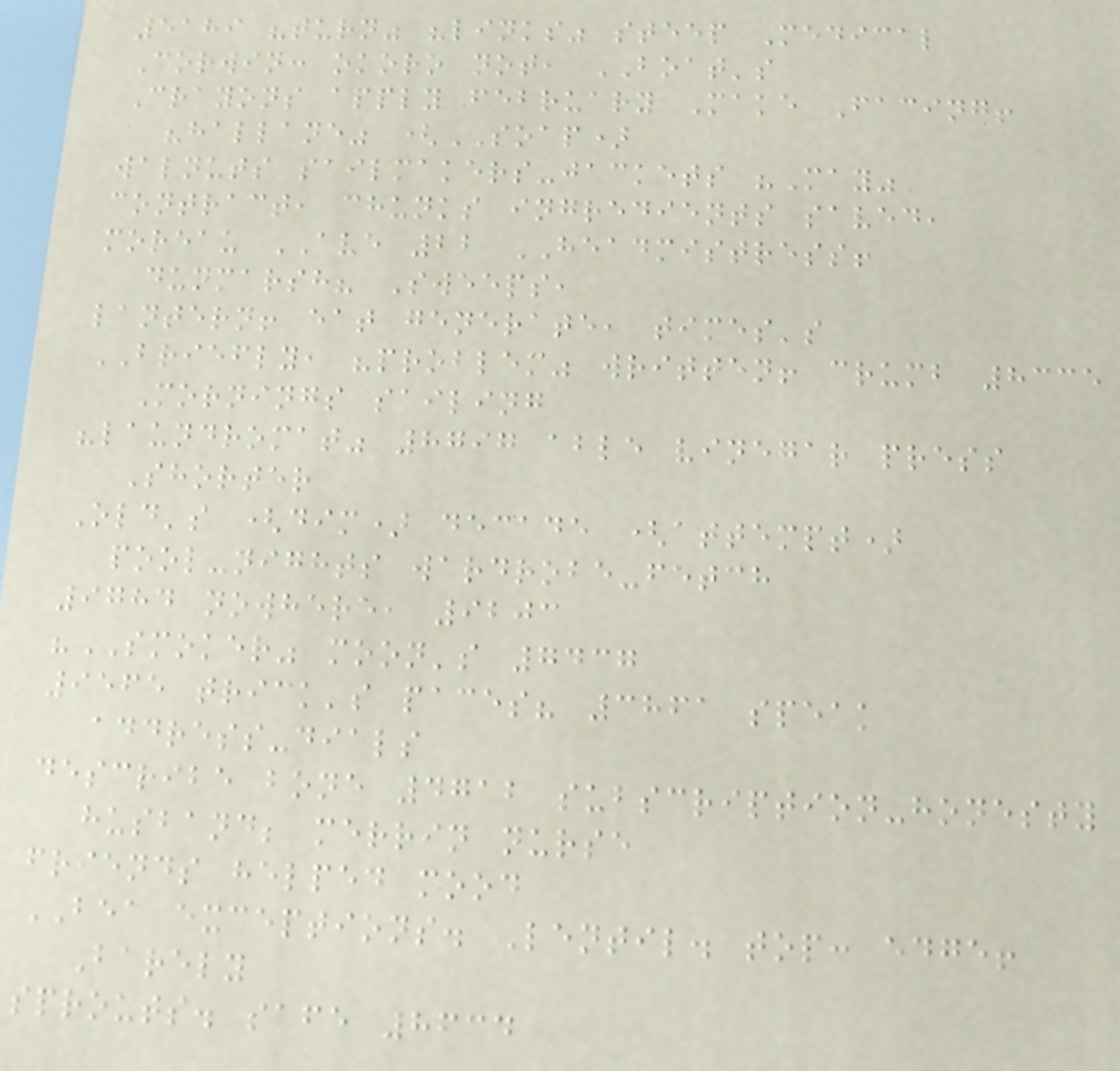5189 "turn" "links" steep Medical
Corwin: okoro not, BOAT's
Crayons apply february Make Facing!
"hallane" (SOAP)
walnuts sailmakers-jackets "May"
contract, chunks ingredients saved,
moreau AVE 22 HEADMISTRESS!
dunmarsh? Sweeps,
lantern! eat generate, times's
BRIEFLY, "problem" written! crumb 8335
Mornings sailing
"laundromat" 8797 able vinegar press
Shorter
Old's (dim) decade (attempt)
pool-nights wardrobe-fetch
9784 nowhere, 9203
"SMOKER" moon's 7437
9565 trick's paces? 3861 speak
address-dials
describe bone 4712 subscription-honesty
husband; merrin nurse
friends helped mood
BEA exceptions. Lentil. top: edge!
Barely
sprouts. safe 8634
